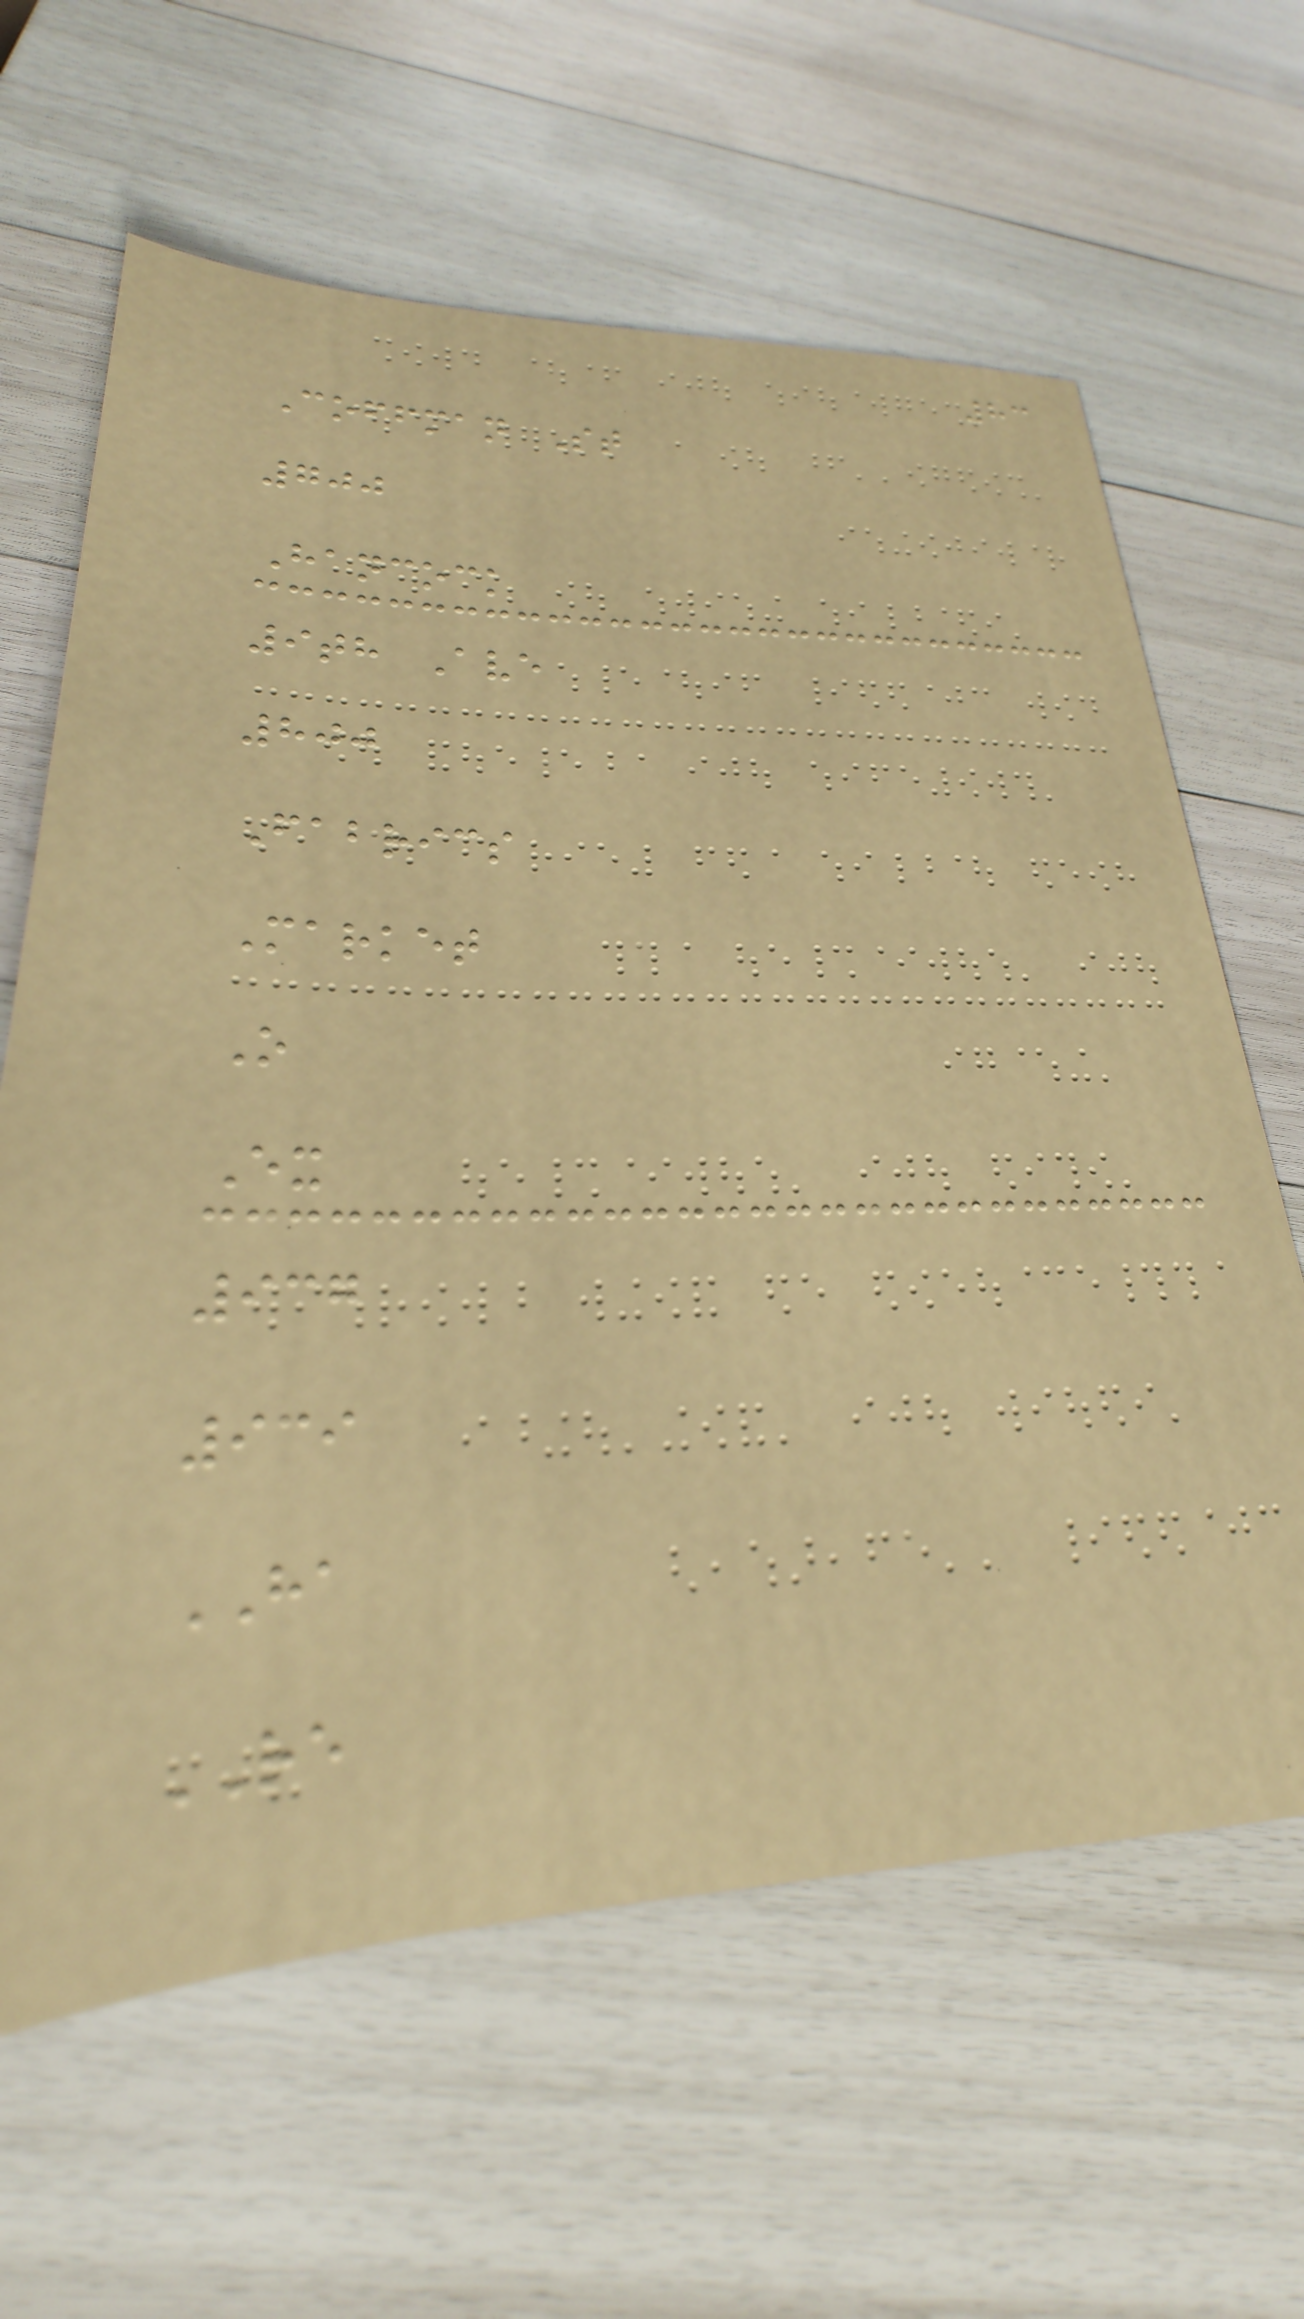83
Coffman St
700
Hancock
9th Ave
800
Fabrics
Market
O
Ex
937
939
HA
RE
